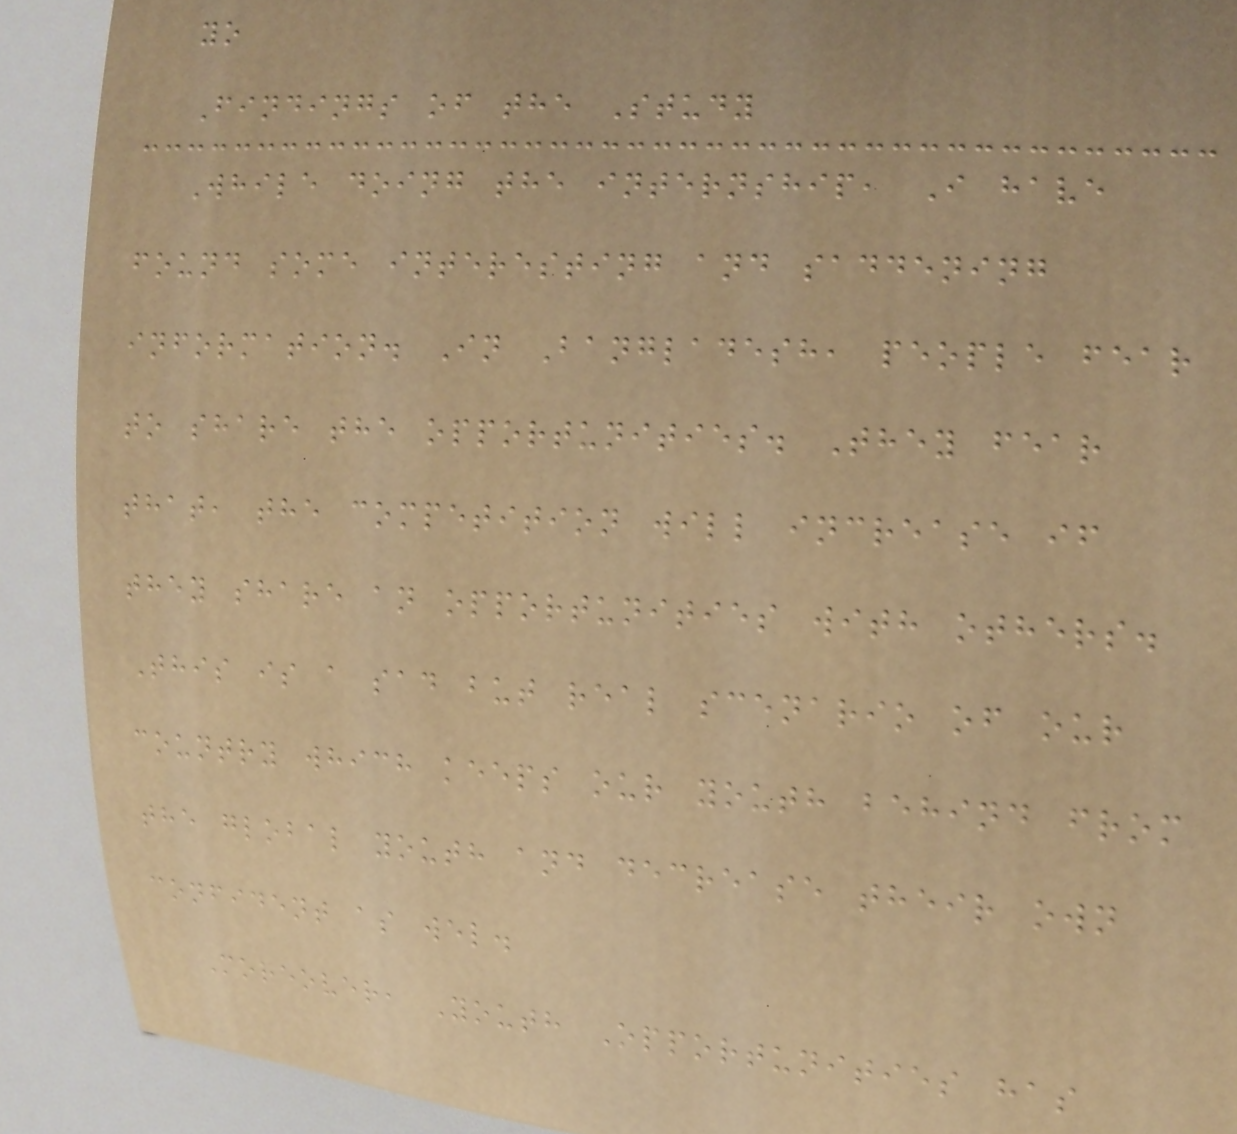yo
Findings of the Study
While doing the internship, I have
found some interesting and saddening
information. In Bangladesh, people fear
to share the opportunities. They fear
that, the competition will increase if
they share an opportunities with others.
This is a sad but real scenario of our
country which keeps our youth behind from
the global youth and decrease their own
confident as wel.
Moreover, Youth Opportunities has
